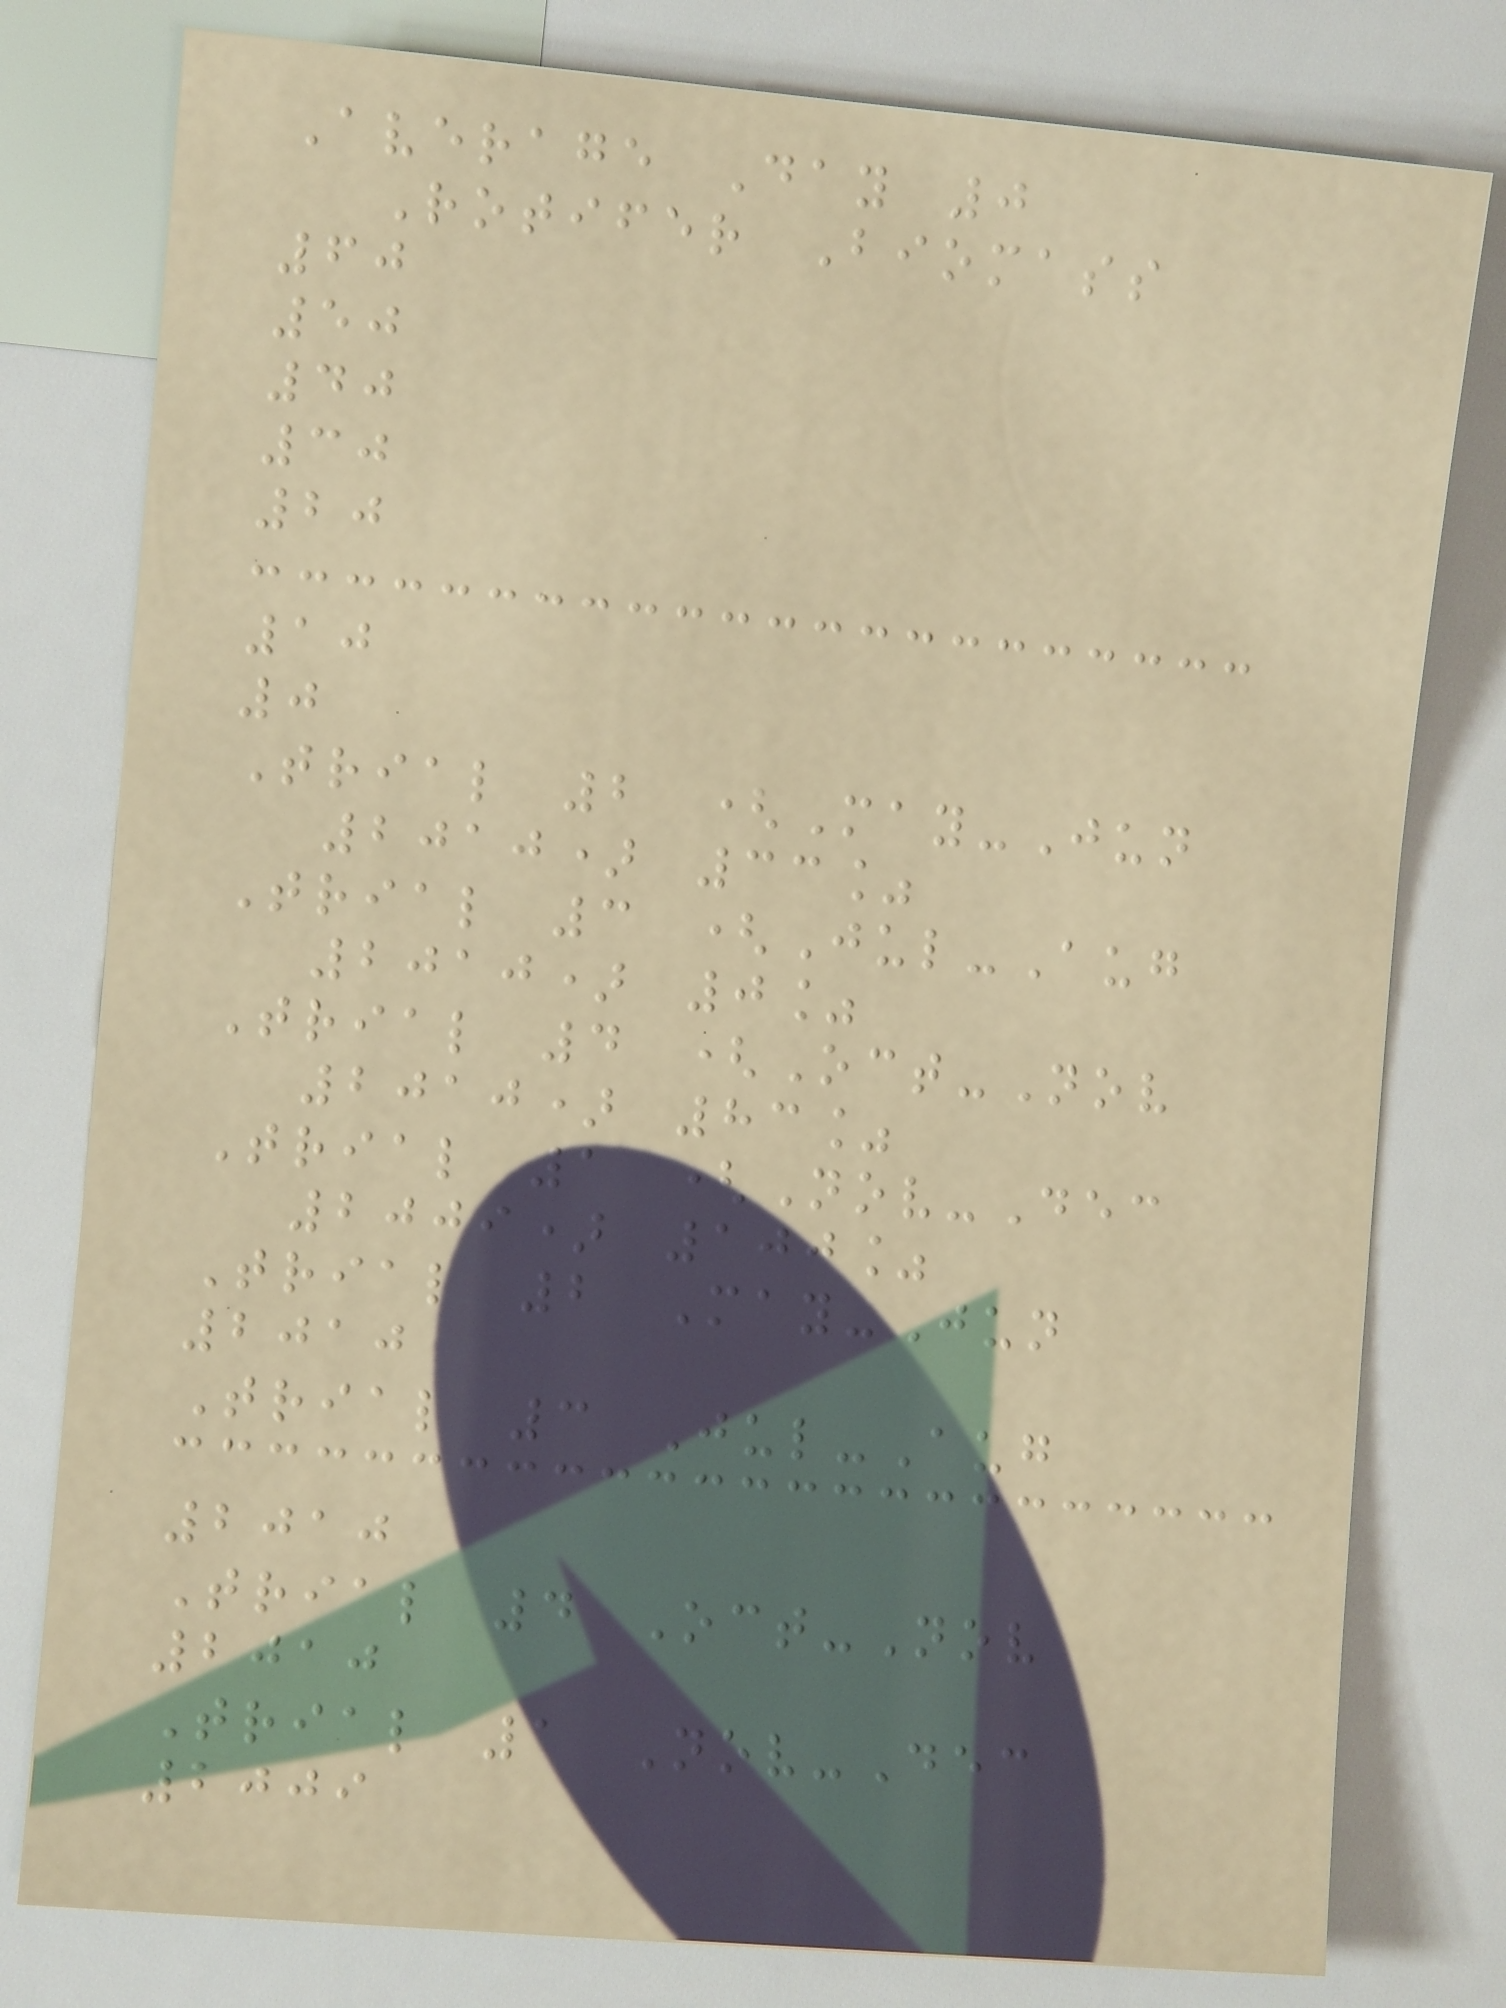Average Day 0
Rotifer Biomass
60
50
40
30
20
10
0
Trial 2 (May-Jun
2010) 33%
Trial 3 (Jul-Aug
2010) 0%
Trial 4 (Oct-Nov
2010) 83%
Trial 1 (Nov-Dec
2009) 100%
Trial 2 May-Jun
2010
Trial 3 Jul-Aug
2010
Trial 4 Oct-Nov
2010
Trial 1 Nov-Dec
2009
